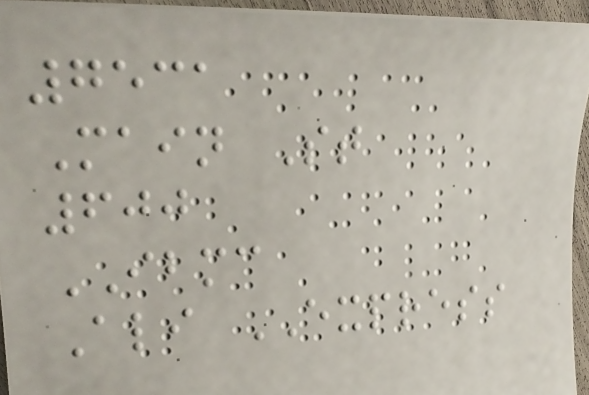7531
Main St
600
IBMC
Ali EXPRESS
